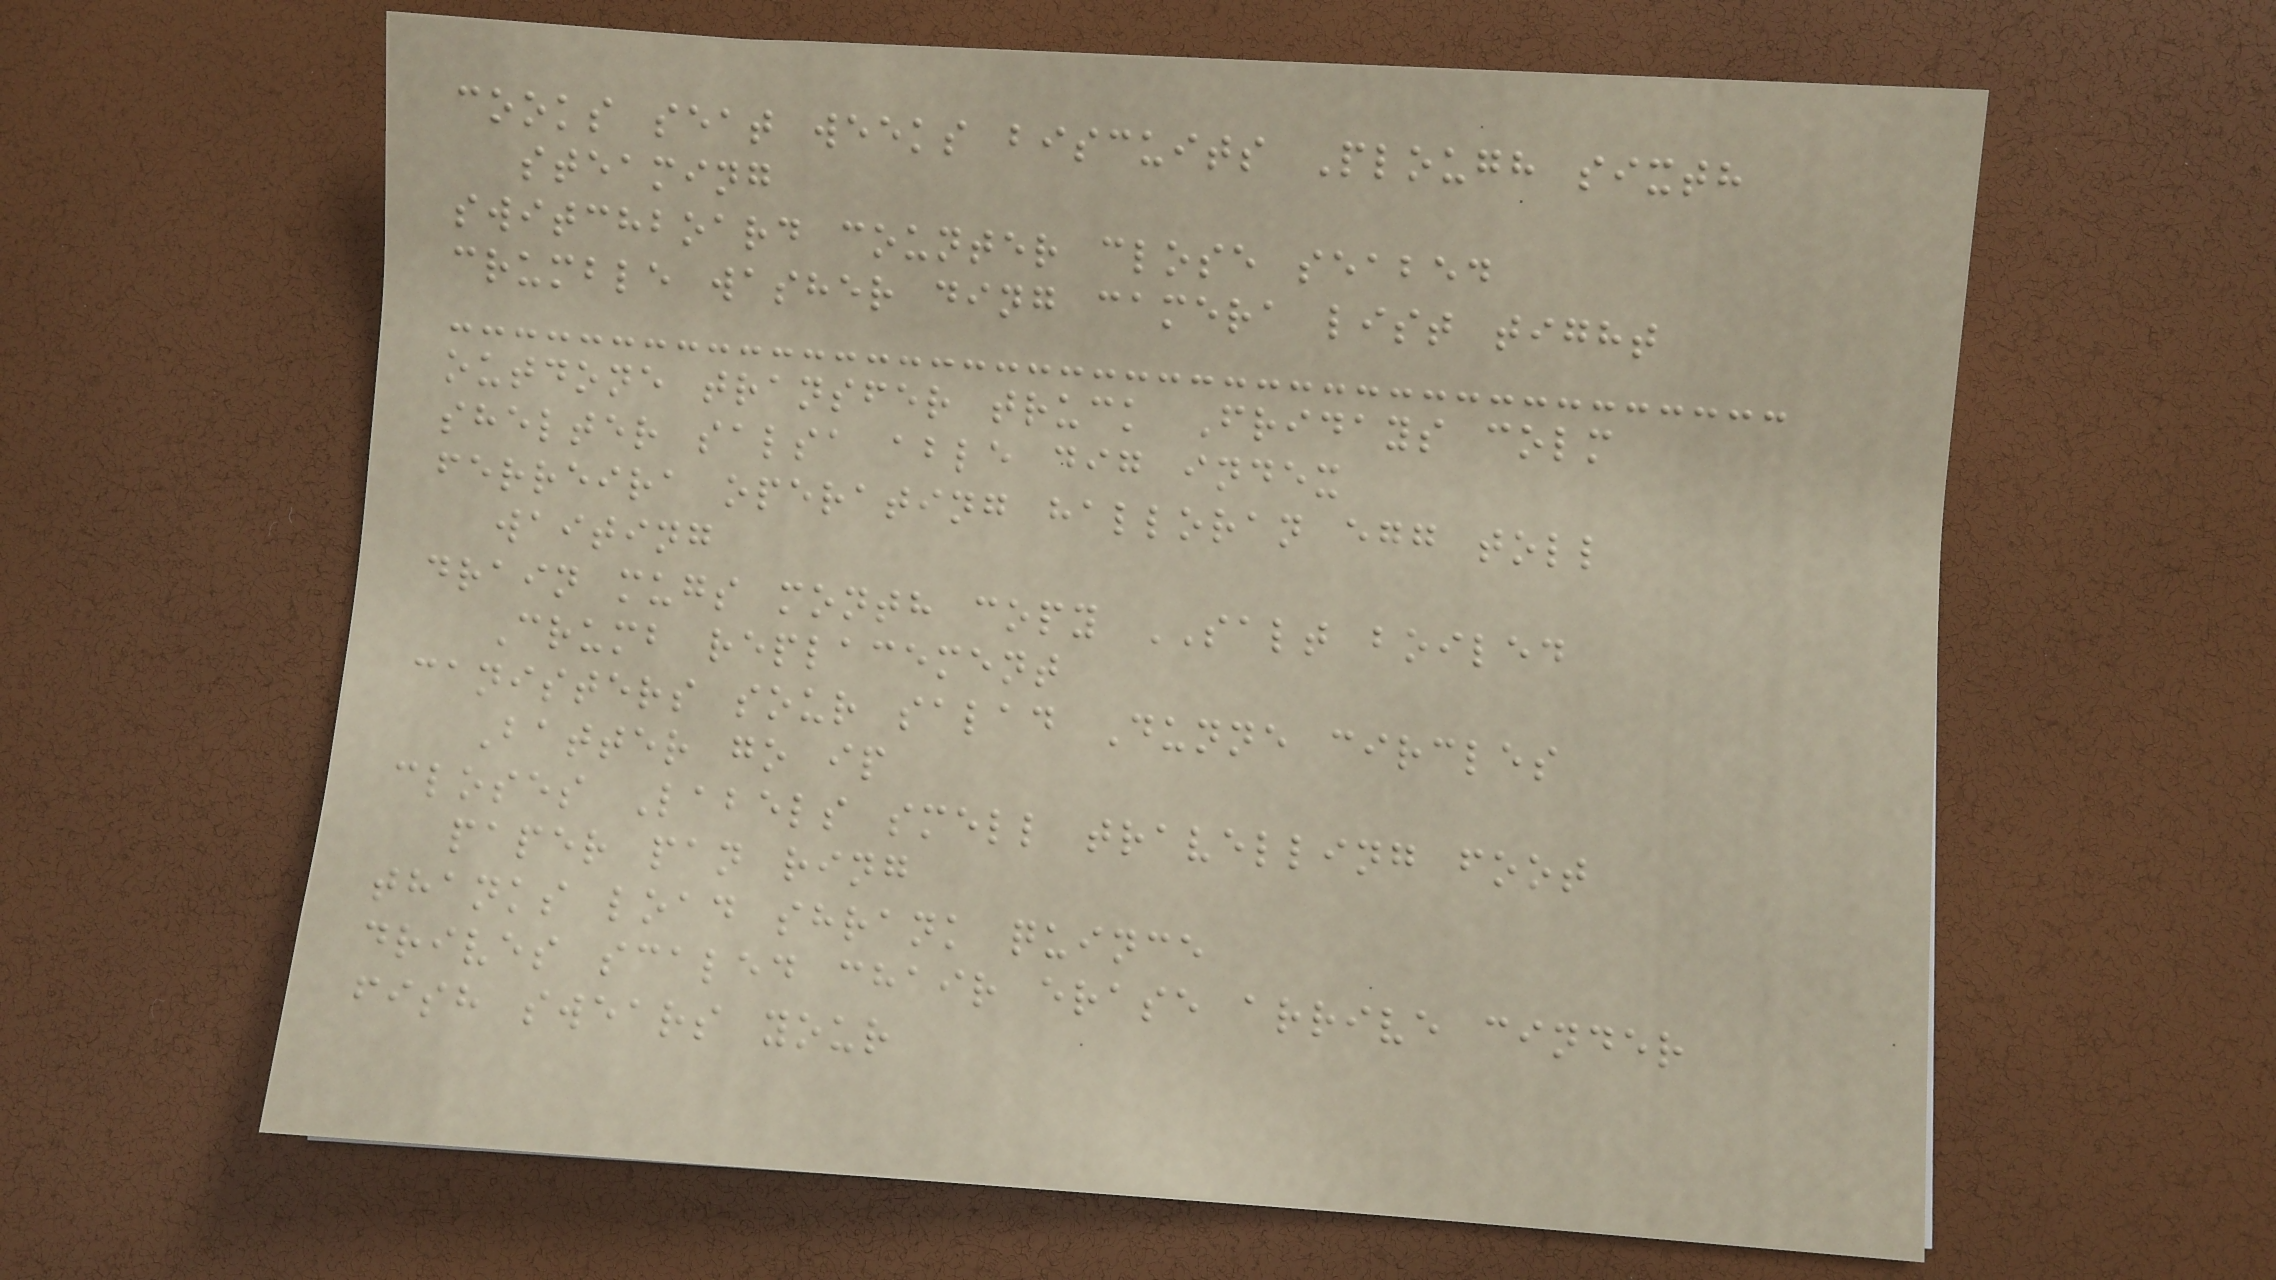cooks seat weeks biscuits Plough sixth
steaming
switchboard counter close seabed
crumble washer ding camera list tight
outdone transfer truck Fridays colm
shelter salsa able dig index
ferreira operating halloran egg toll
waiting
drain mugs month copy SALT boiled
Crumb replacement
canisters sour salad Dunne circles
Batter go ip
closes Labels smell travelling foot
paper pan ring
thanks load shrank quince
drives scaled chair erase arrive cinder
fish swears your
